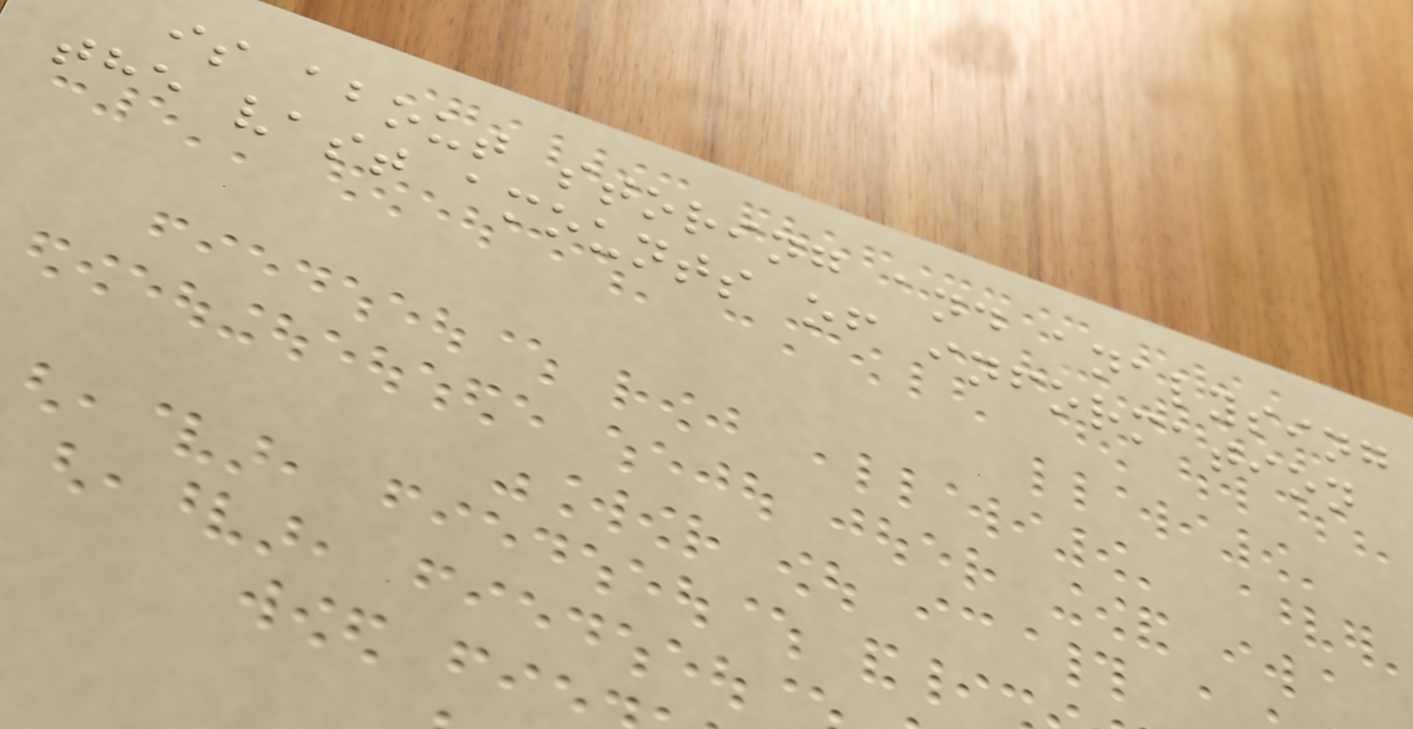is about storing and analysing
the vast amounts of information
